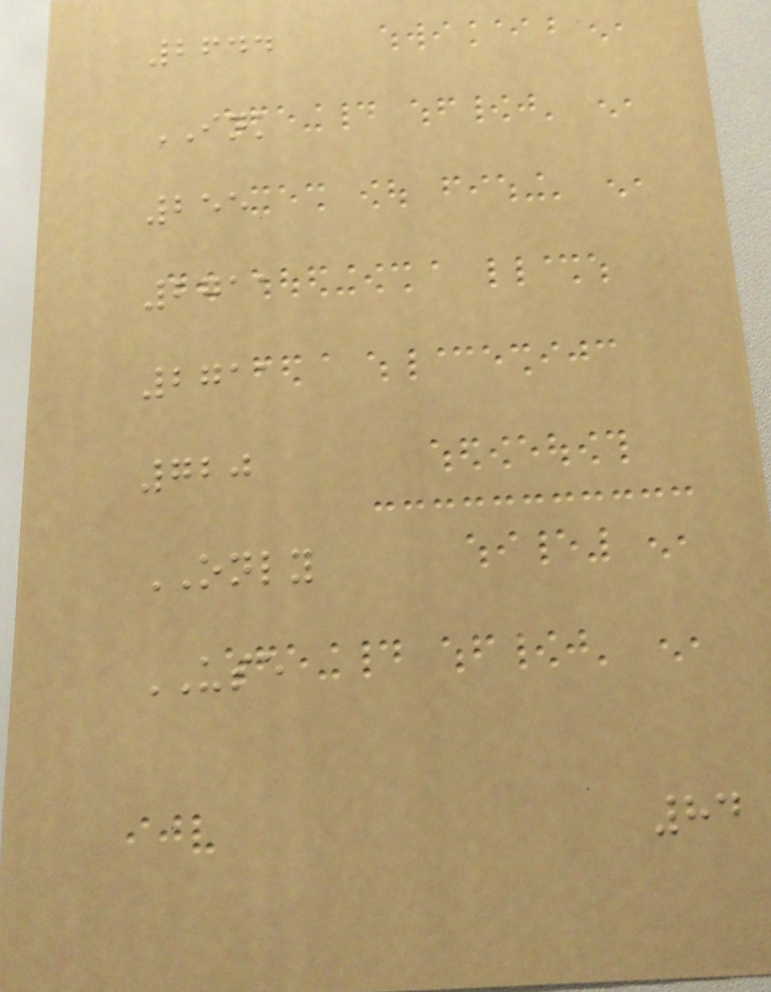2644
INK
255
2711
2711
720
ONLY
USE
84
